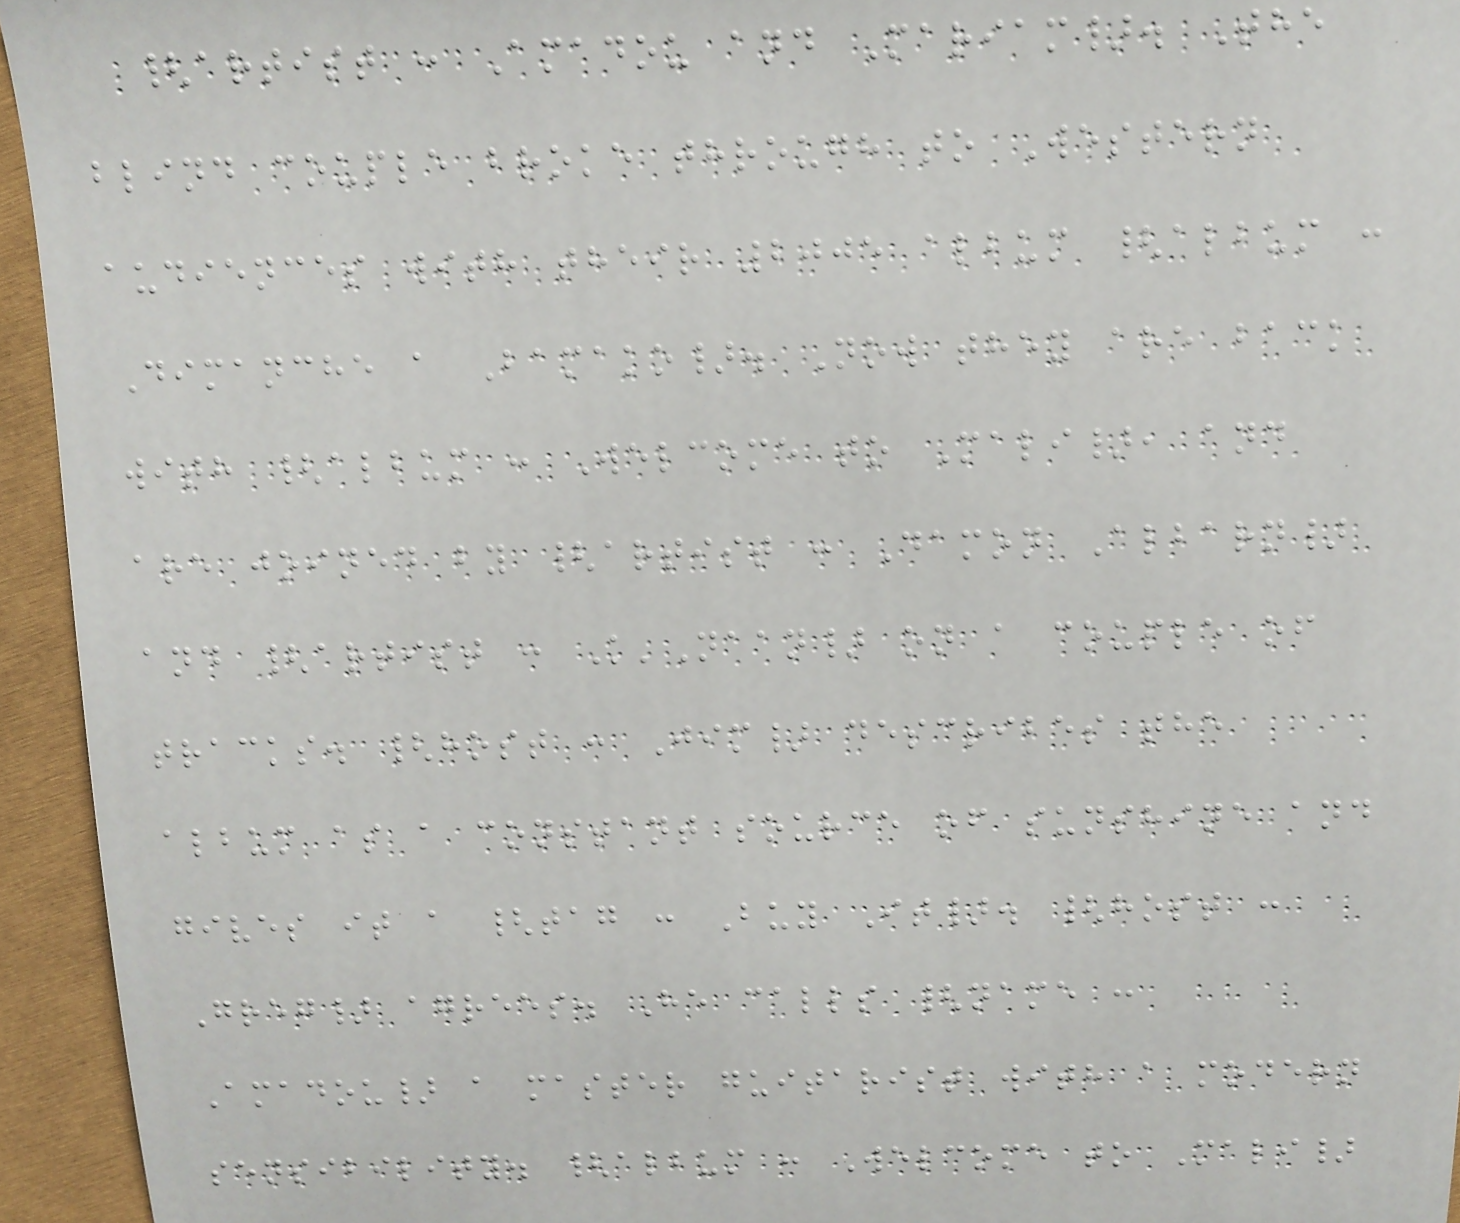{artist : Amadou and Mariam}. The
blind couple broke through to Western
audiences with their 2005 album {album :
Dimanche a Bamako}. Now they are back
with {album : Welcome to Mali}, and
are joined by {artist : Damon Albarn}
and {artist : K'Naan} on a couple of
tracks. {host : Jim} describes the
album as a constant source of sunshine and
gives it a {tag : Buy It}. {host :
Greg} agrees. He calls {name :
Amadou} a master guitarist with a modern
sensibility. {album : Welcome to Mali}
